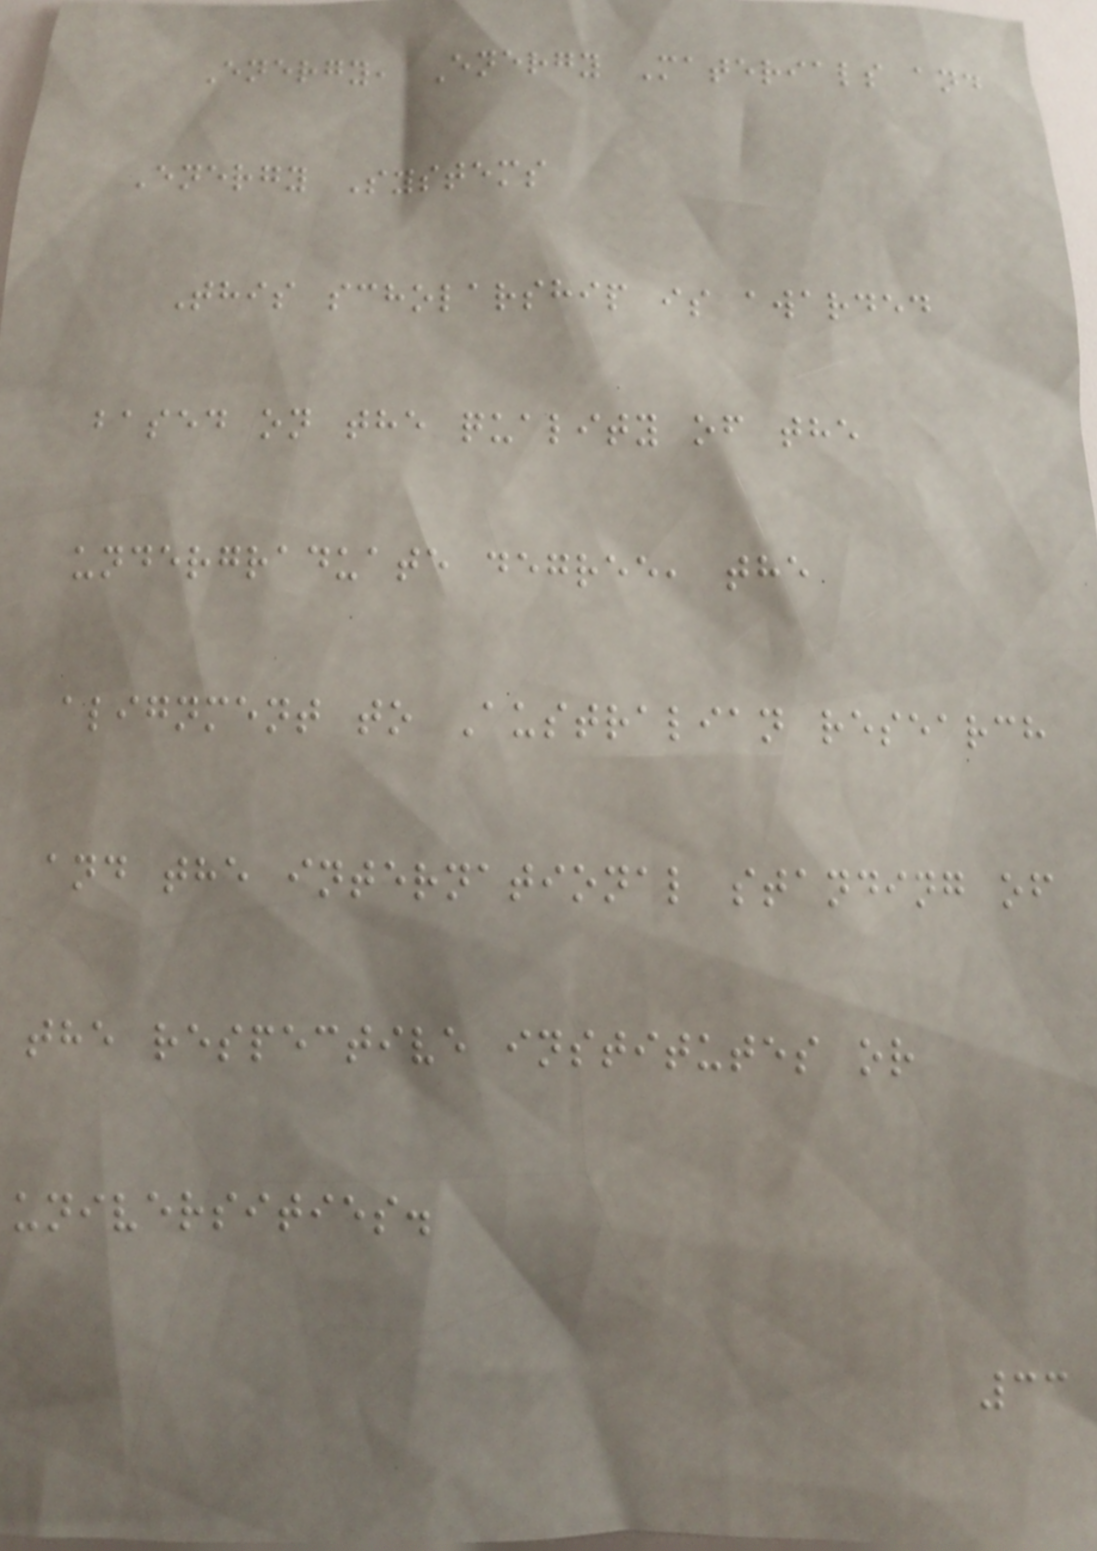Energy, Energy Materials and
Energy Systems
This scholarship is awarded
based on the quality of the
undergraduate degree, the
alignment to Australian research
and the international standing of
the respective institutes or
universities.
33
